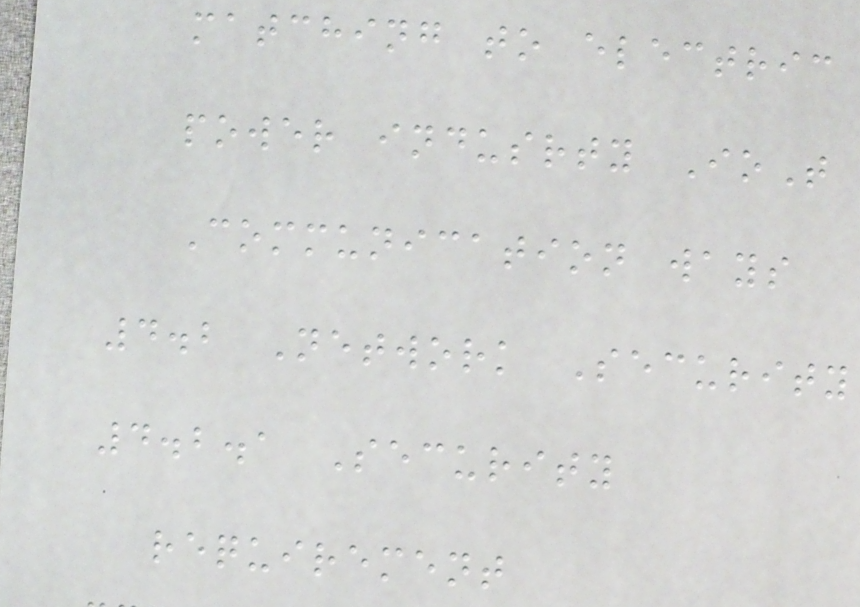matching to electric
power indusrty IoT
Communication ways
4.2 Network Security
4.2.1 Security
requirement
